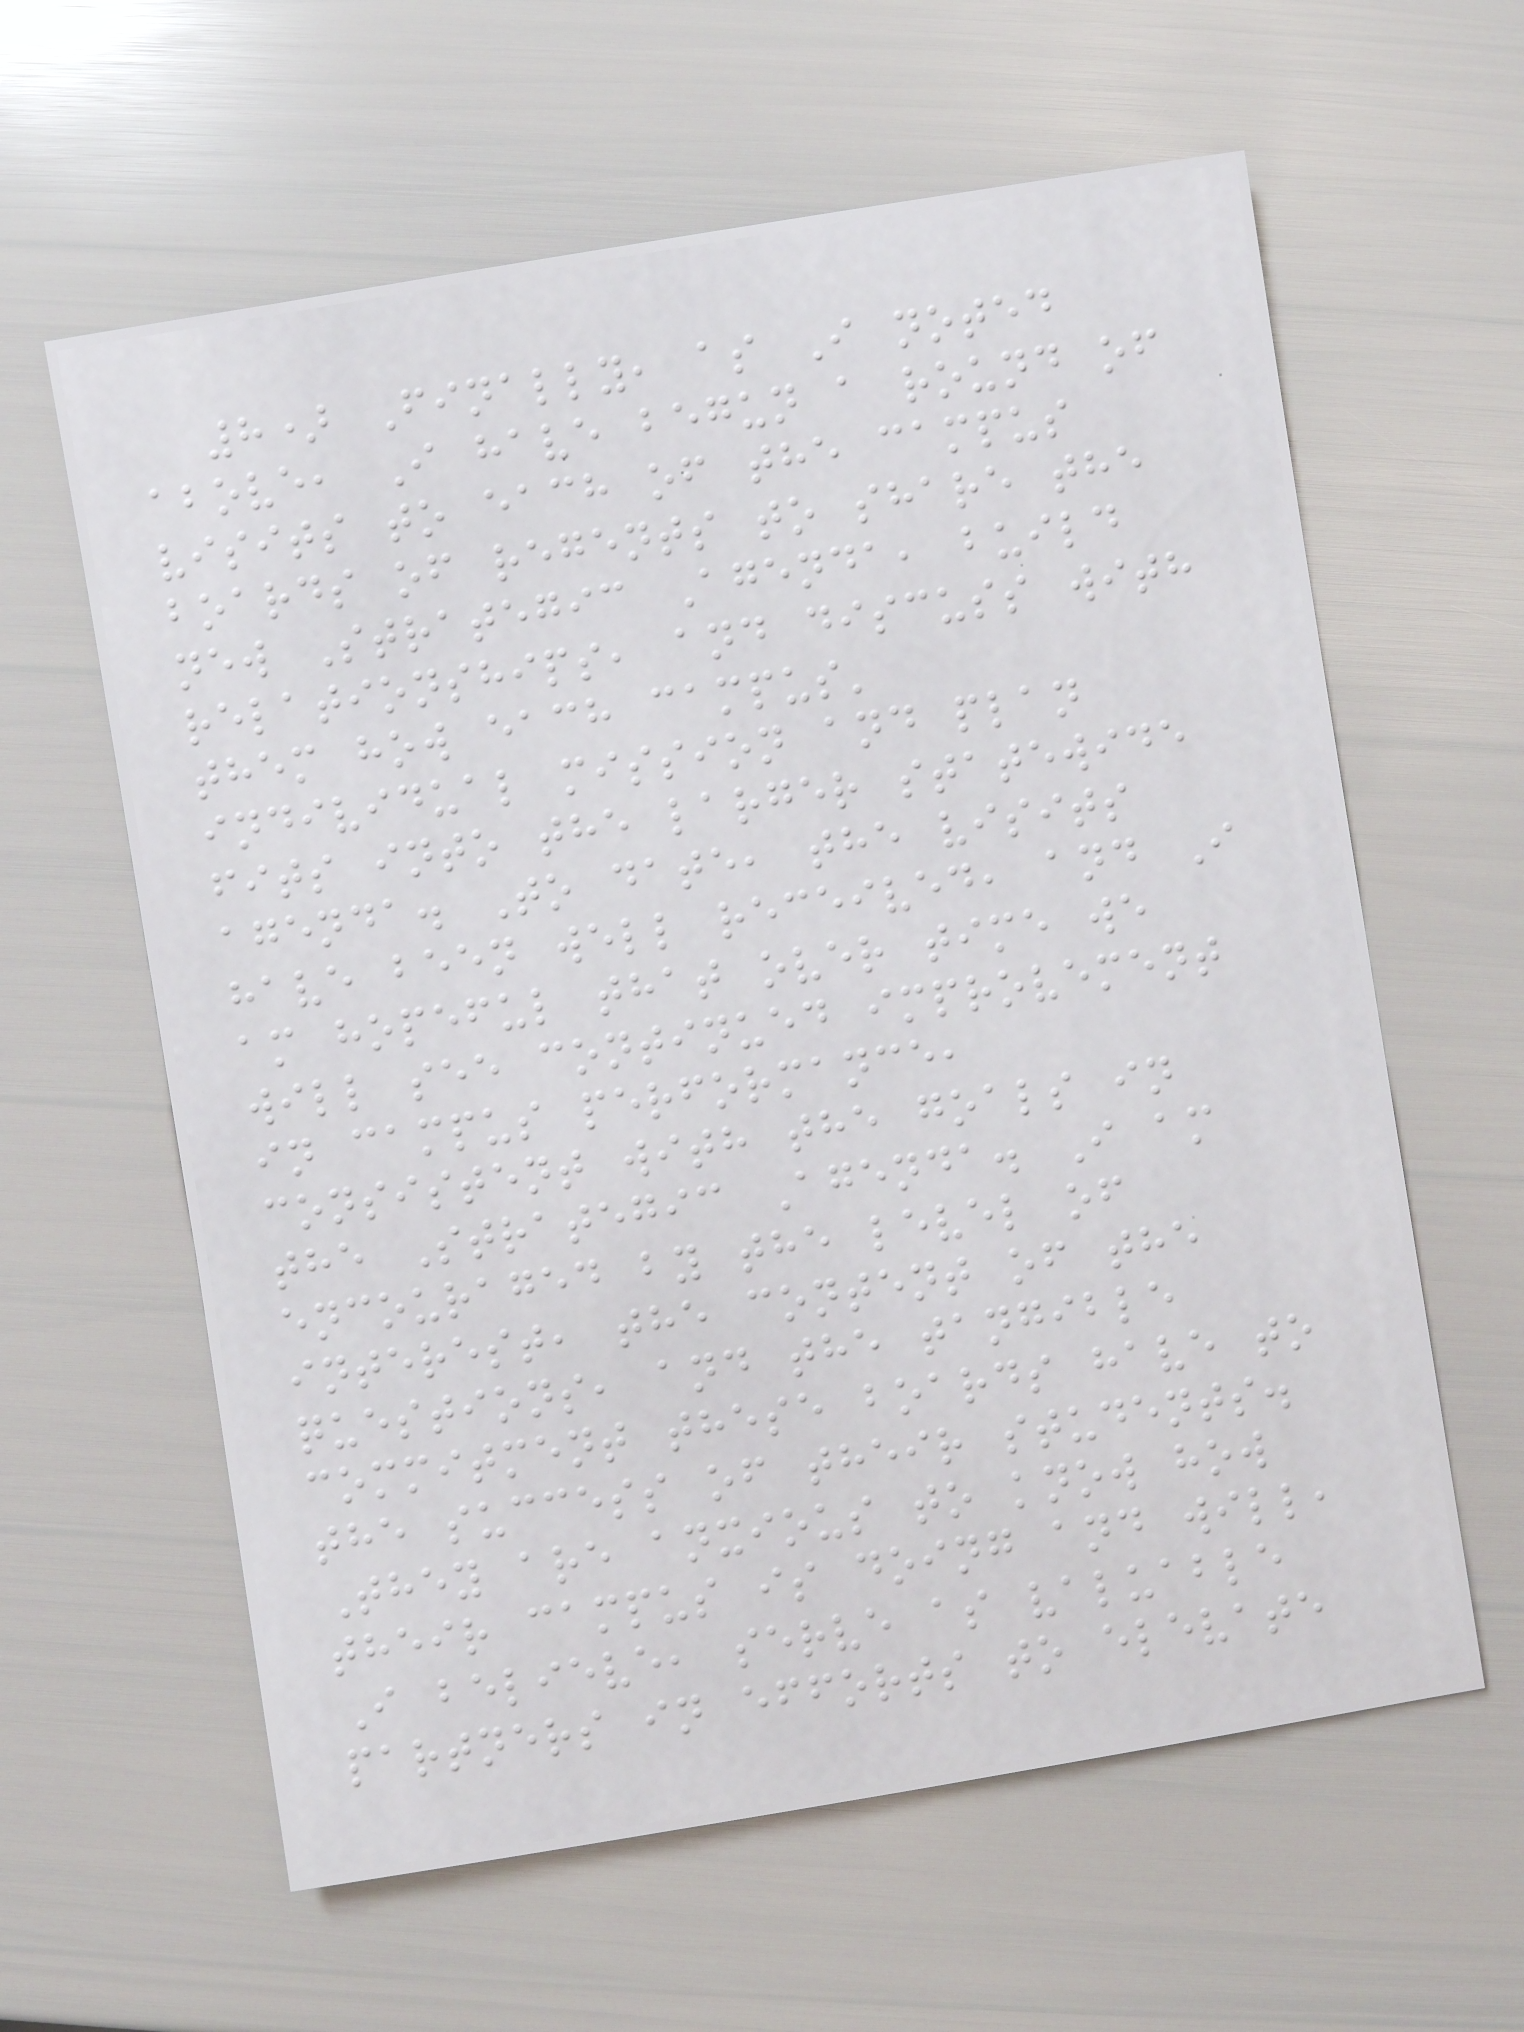8) Finally, as I noted
above, I have begun a round of
visits to each of the campus
boards of regents to share the
new Strategic Agenda, build
relationships, and discuss with
them how each campus'
individual mission and plan
fits into the larger statewide
agenda. To date, the visits
have been well received, and I
am hopeful that over time we
will see continued improvement
in campus performance,
consistent with the goals in
the Strategic Agenda. I am
encouraged by the level of
interest, the content of the
questions, and the tangible
commitment these boards have to
the success of their students.
They are anxious to know how
their campus is doing and will,
I believe, serve as valuable
partners in efforts to elevate
